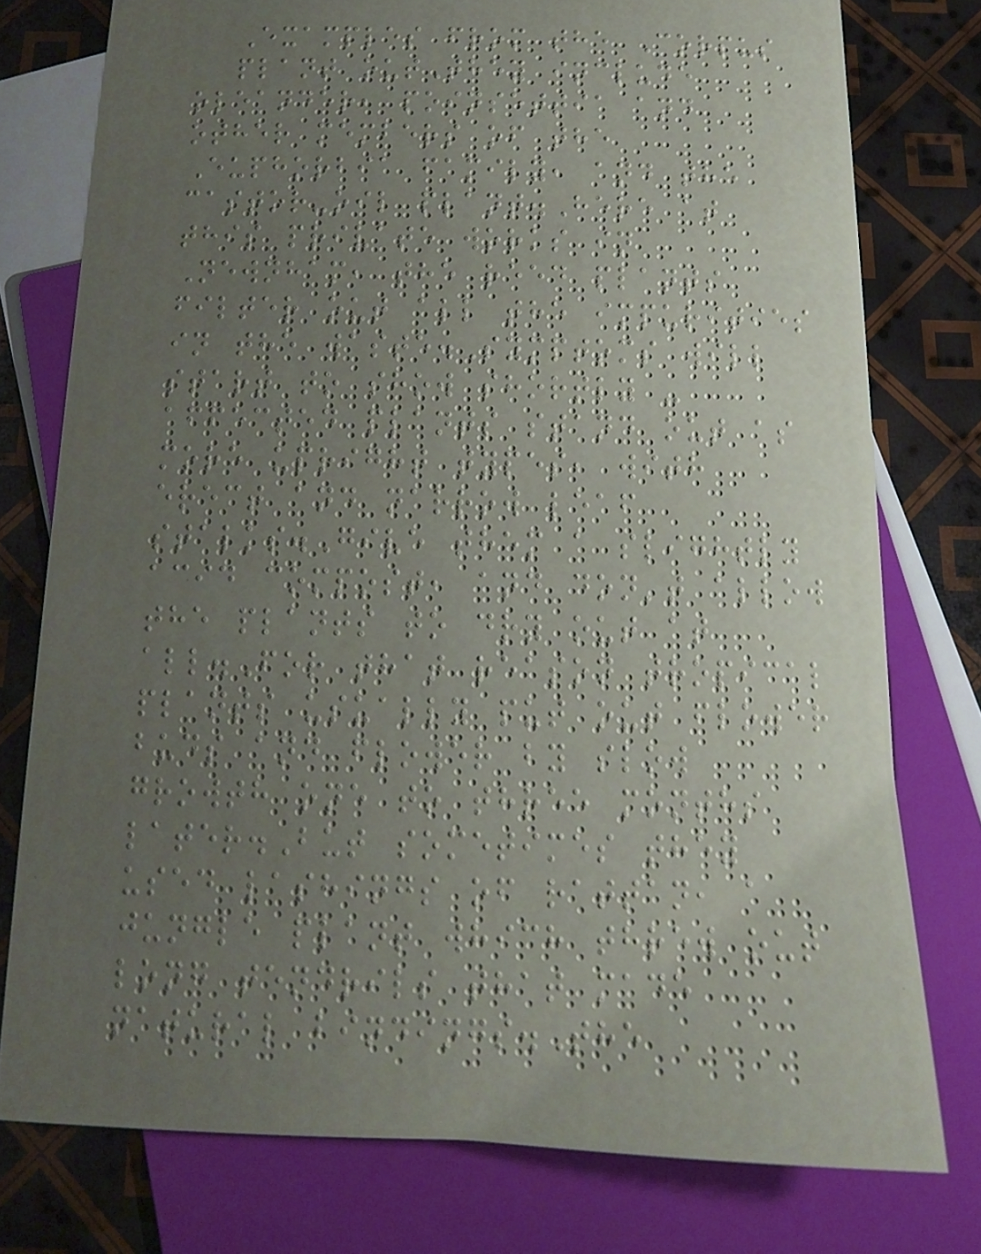Examples from the Corpus
plant outThey include
oleander, poinsettia and
other members of the
Euphorbia family, and the
castor-oil plant.Here at
this private works in
Newnham, the reed plants
filter out all the impurities
in the waste.Symptoms will
start to show shortly -
affected plants stand out as
more upright types, with
erect and narrow leaf
stalks.Give them a slightly
acid compost, and don't allow
the plants to dry out at
all.For that reason tropical
plants usually put out flower
buds and flower by slow
growth one to three months
later.But sometimes they
used lashings of rattan, a
jungle plant which threw out
long tendrils that made
natural bindings.The
